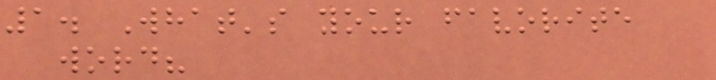1. What's your favorite
word?
